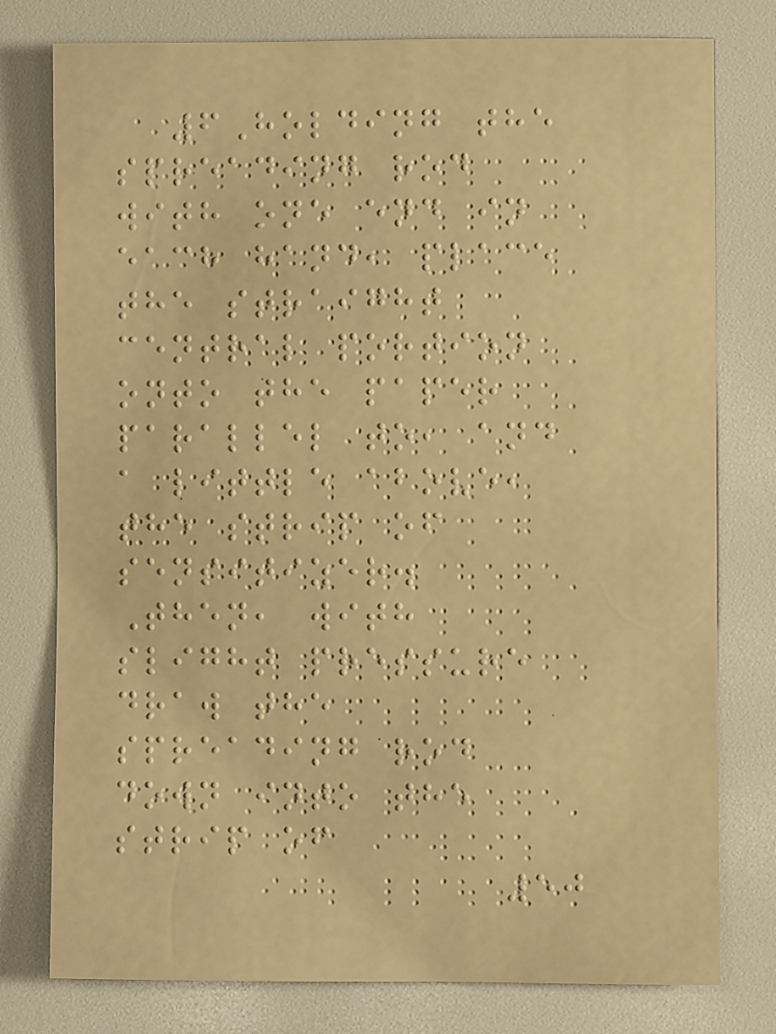6Holding the
spreading rod
with one end in
each hand, place
the straight
central portion
onto the paper
parallel to, and
a little above,
the strip of
sensitizer.
Then, with
slight pressure
draw the
spreading rod
down into the
strip of
50
